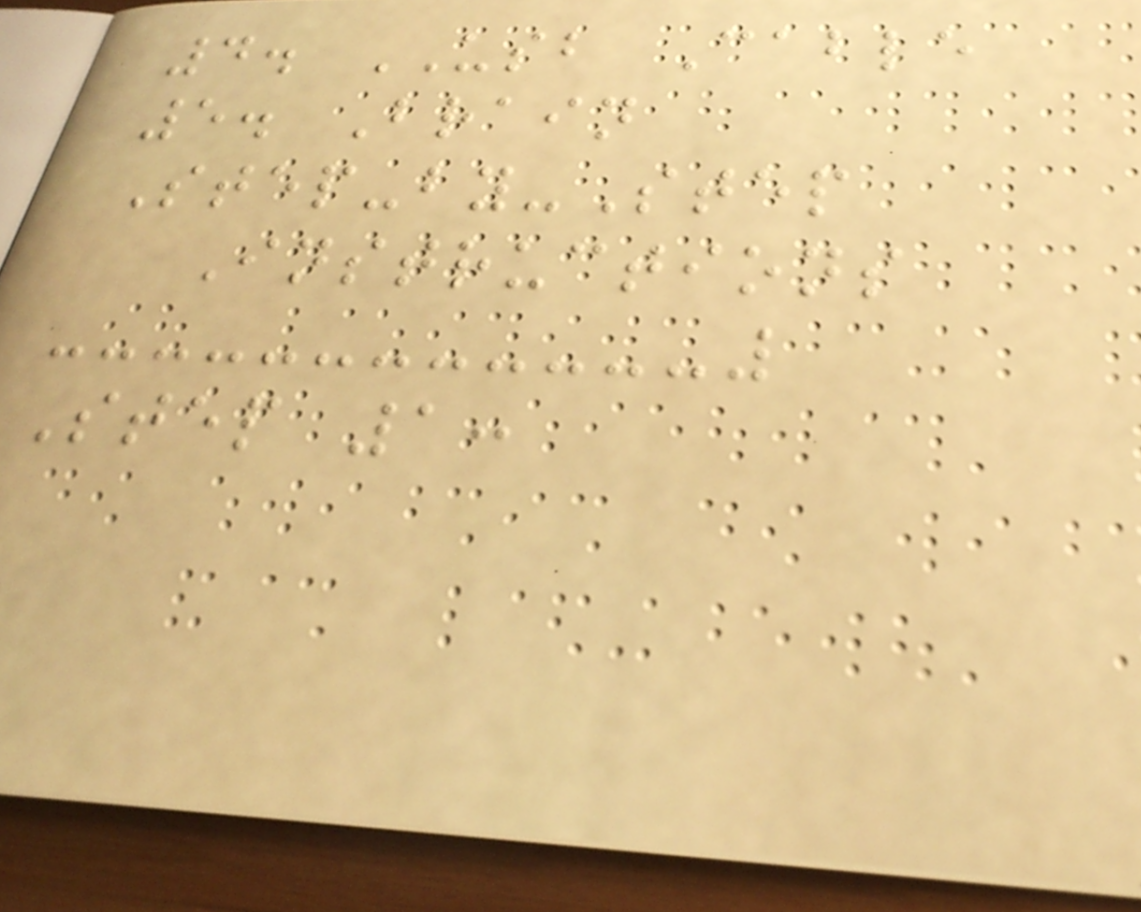4. USB Cable
5. Brain
Step-by-Step
Instructions
Step 1:
